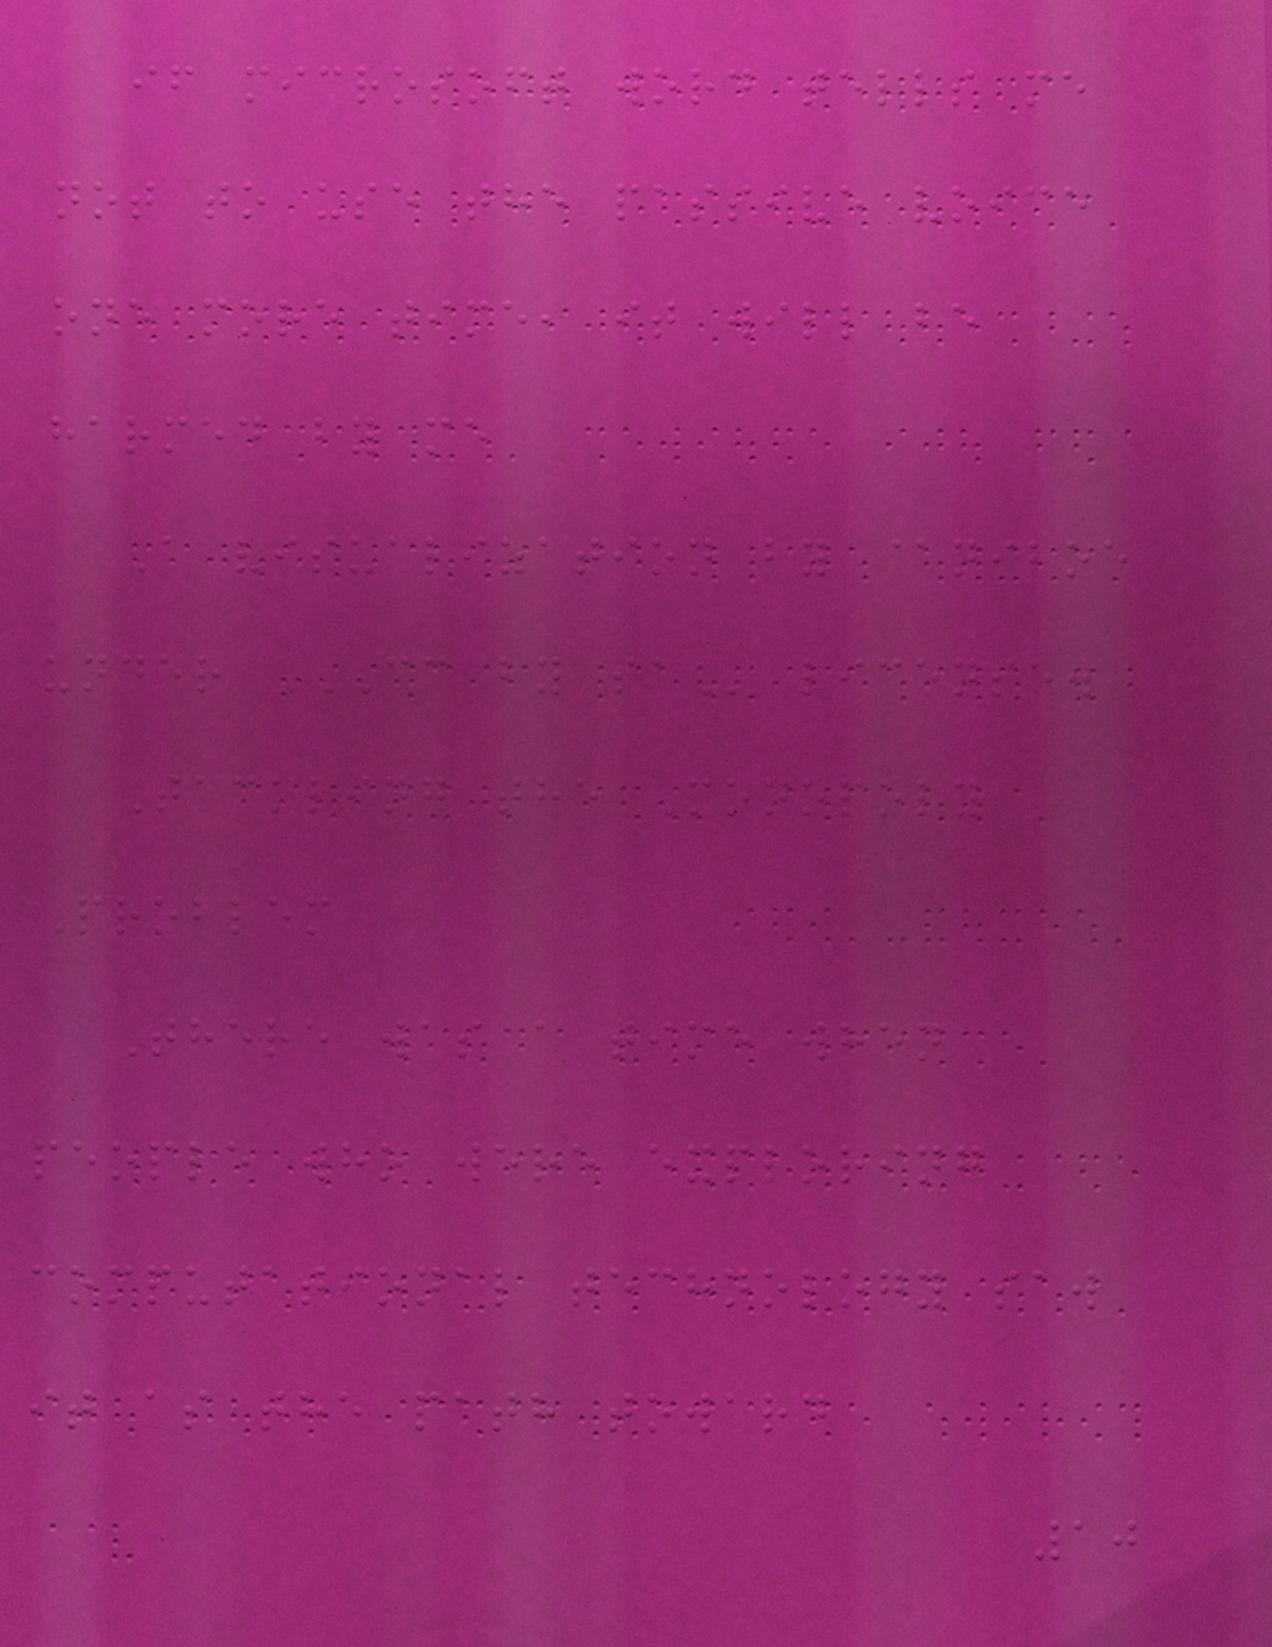if microsoft word tells me
not to use the passive voice
one more time, it will be
harmed by me
A visualization by @niboe
under CC BY SA license.
Tackling the Monopoly
Problem
There was a time when
people who were exploring
computational technology saw
it as the path toward
10
